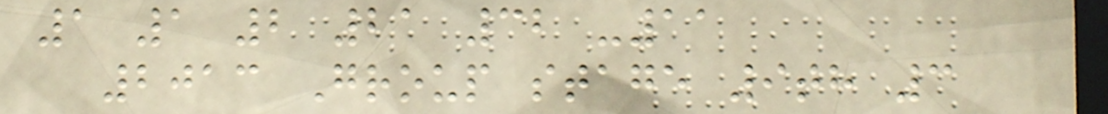1 1 2 21 32 -11
2013 Group stage 9th 3
